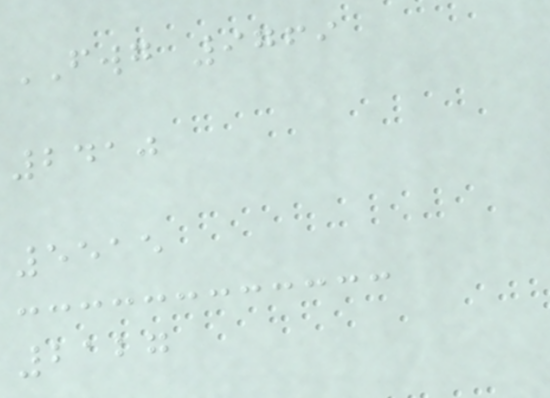FWG 9769
2410
5515
2127
